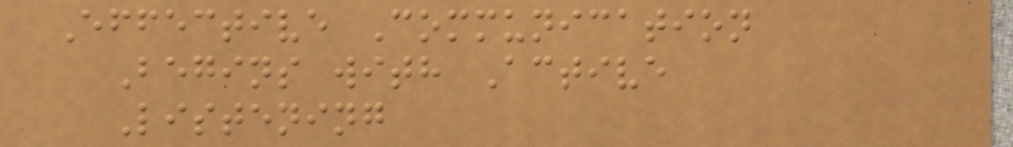Effective Communication
Begins with Active
Listening
